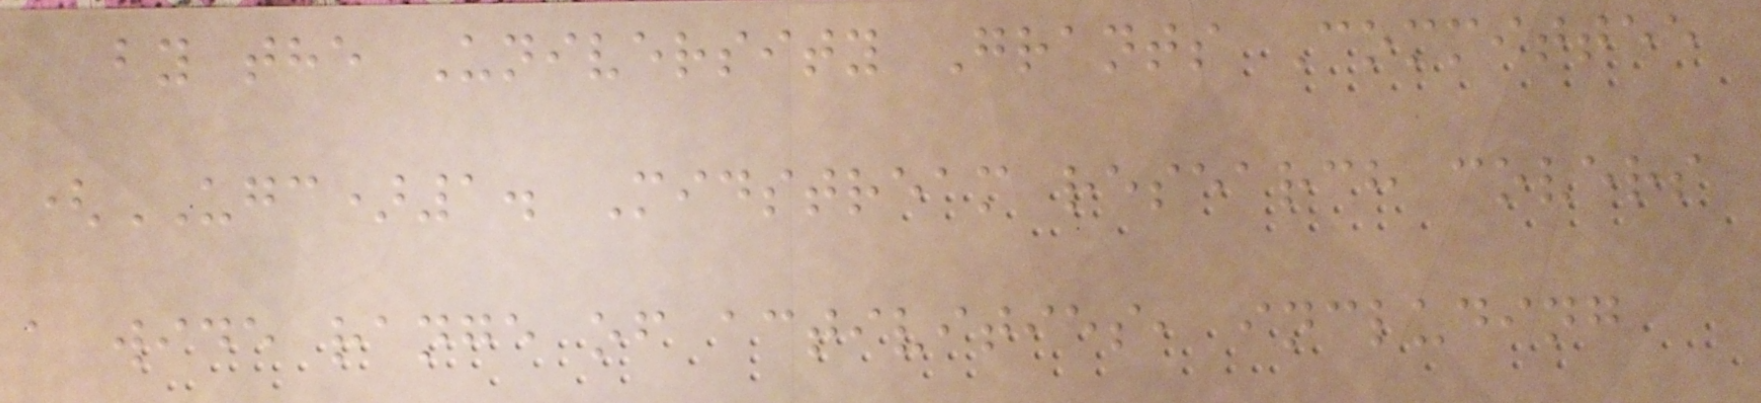by the University Grants Committee
(UGC)1. Midstream research covers
a wide range of activities, including
